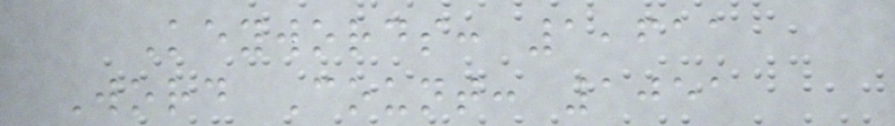Keywords: 1,611
Word Count: 1051
